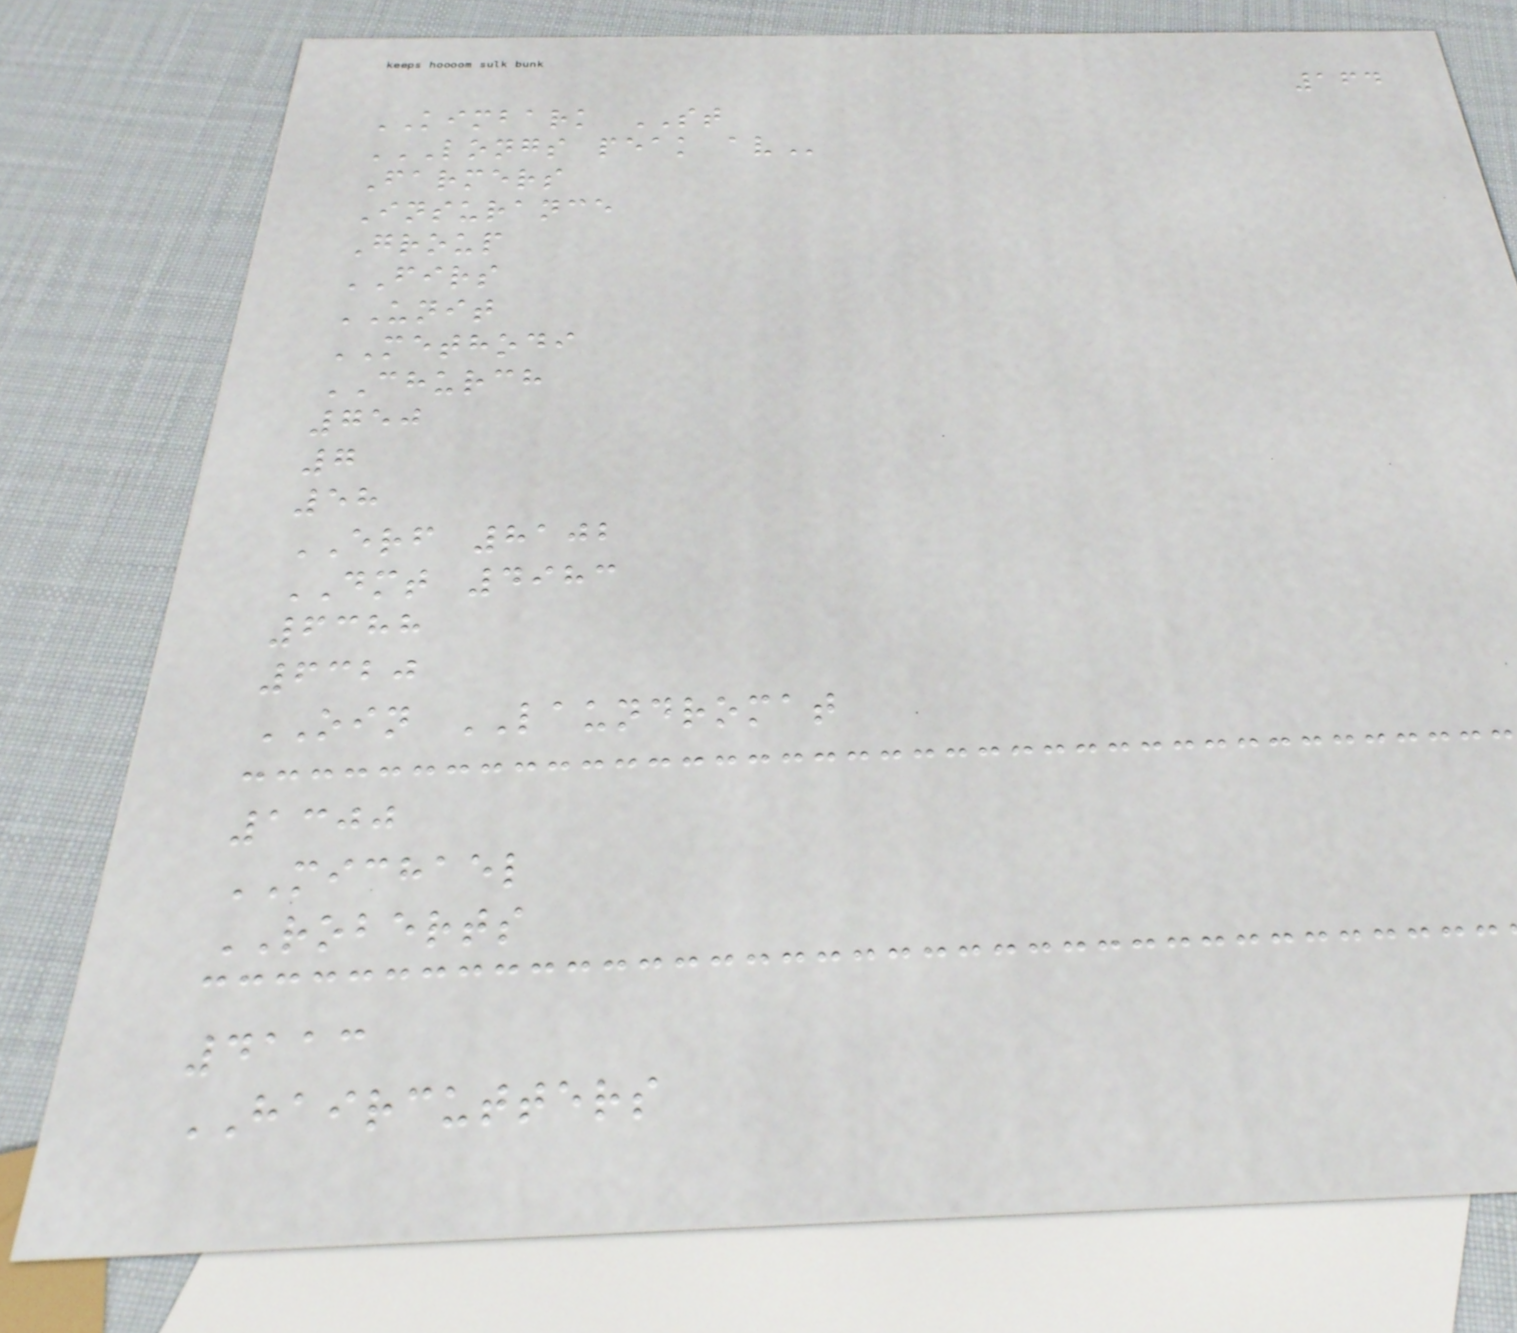164
KIMBARK ST
LONGS PEAK AV
Farmers
Insurance
Group
FIRS
UNIT
METHODI
CHURCH
750
7
58
ERF 8102
DMT 4983
6388
6320
OIN LAUNDROMAT
1300
MICHAEL
ROBERTS
4113
HAIRCUTTERS
